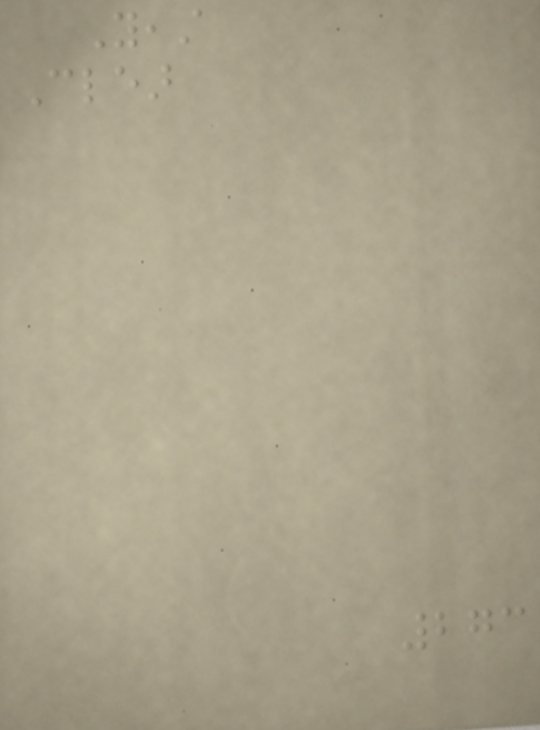Yeast
Clear
273
